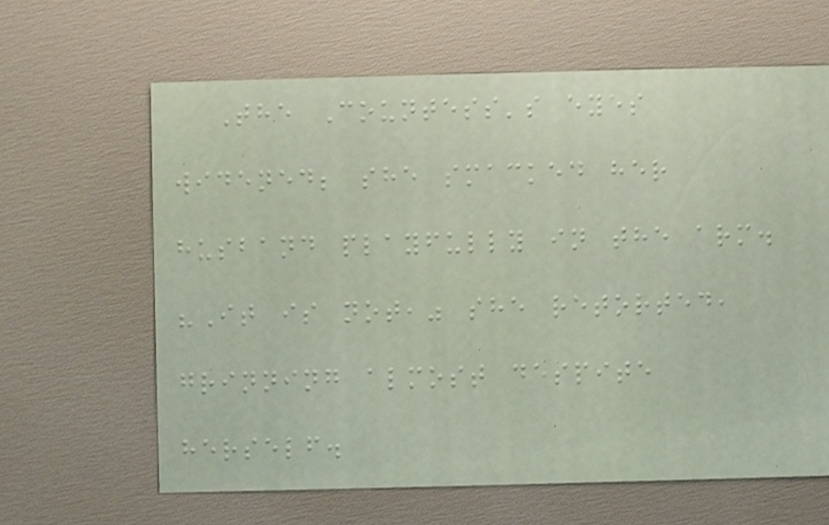The Countess's eyes
widened; she smacked her
husband playfully in the arm.
"It is not," she retorted,
grinning almost despite
herself.
